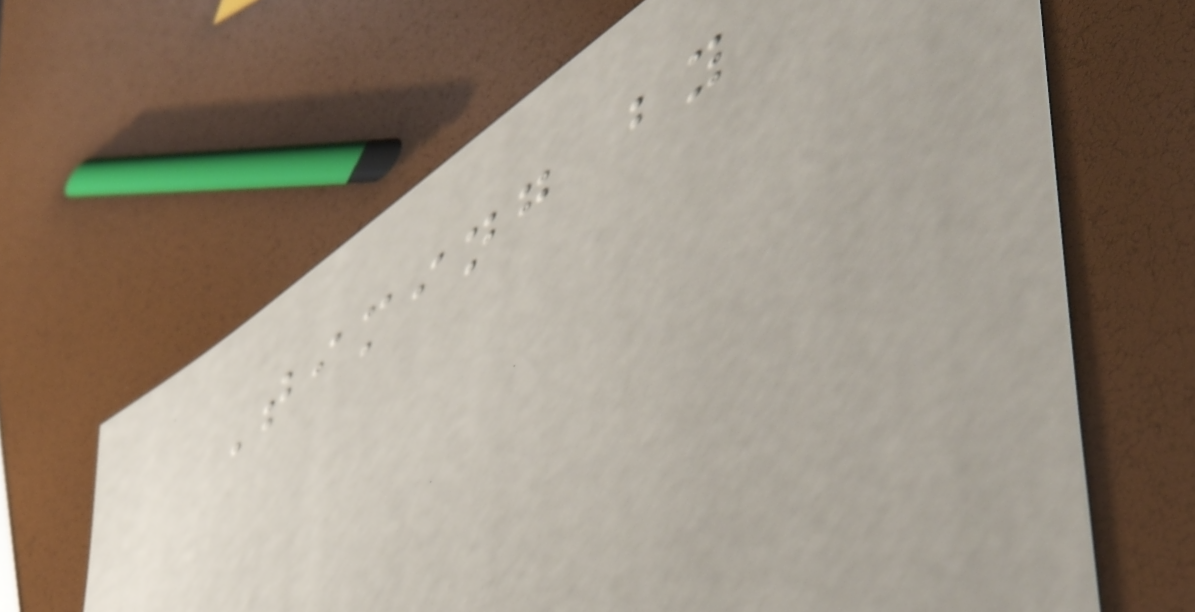Timing by
